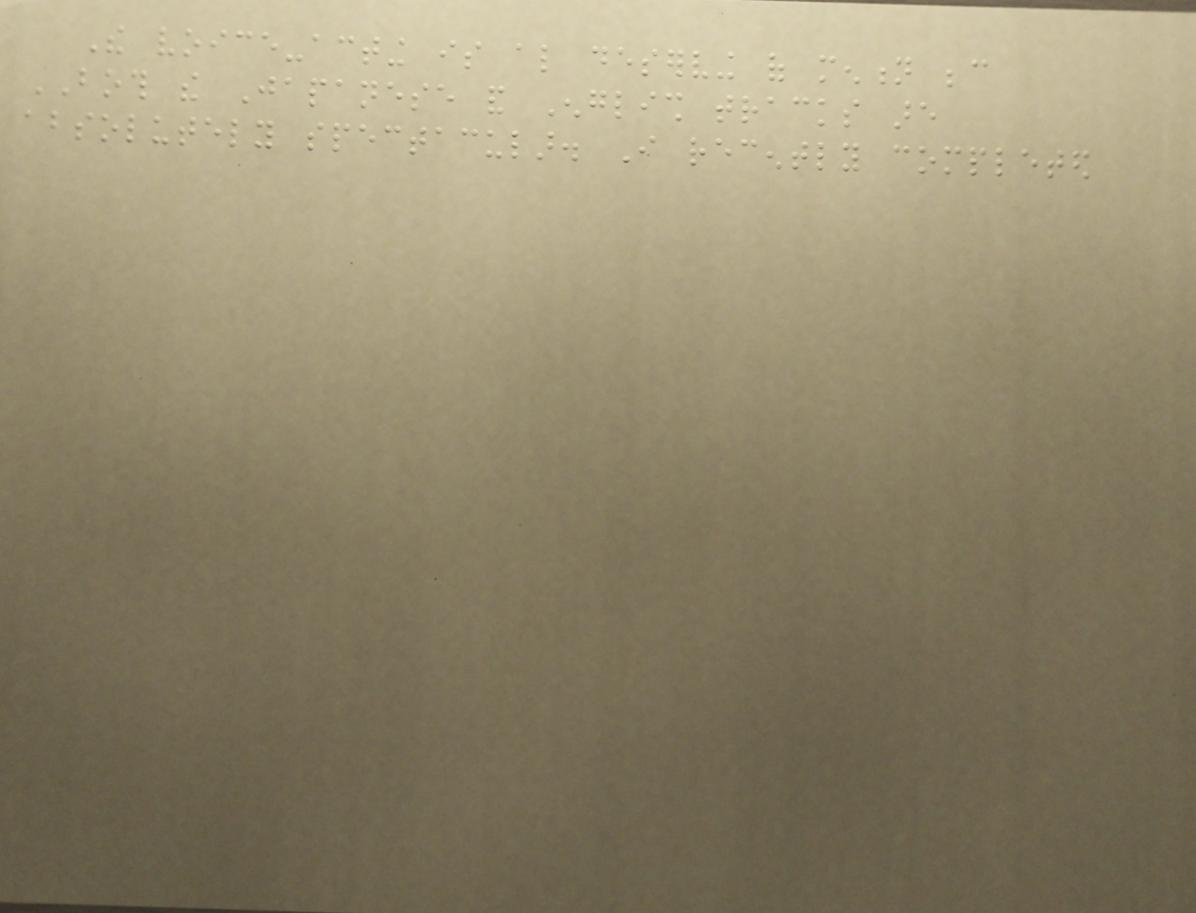The voice-acting is also deserving of mention because
BOTH the Japanese and English tracks are
absolutely spectacular. I recently completed
